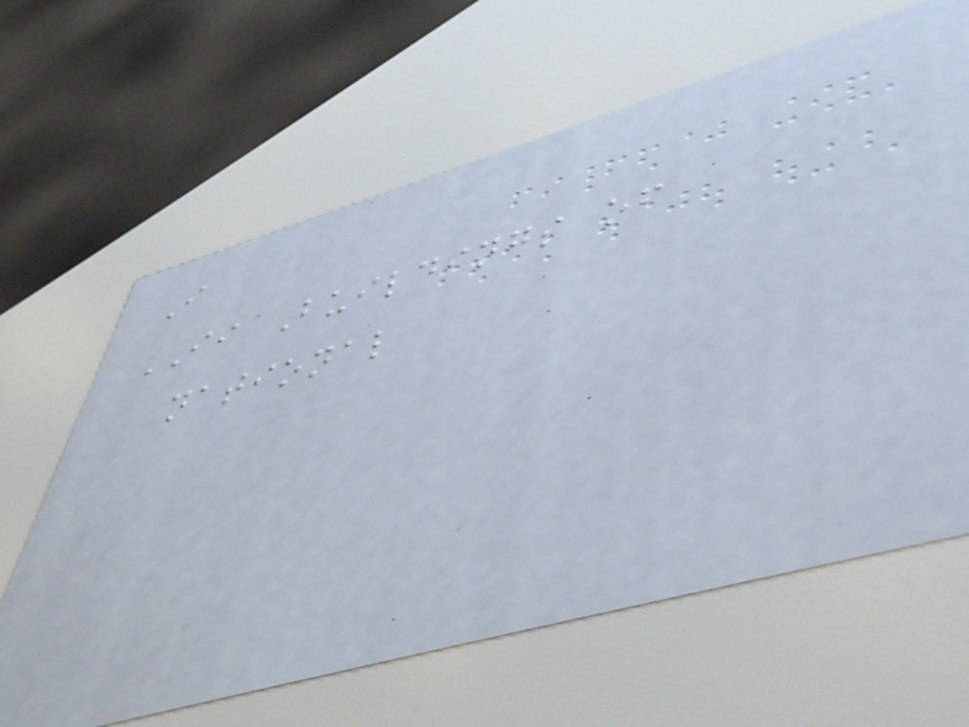I
II Buildings of
national
